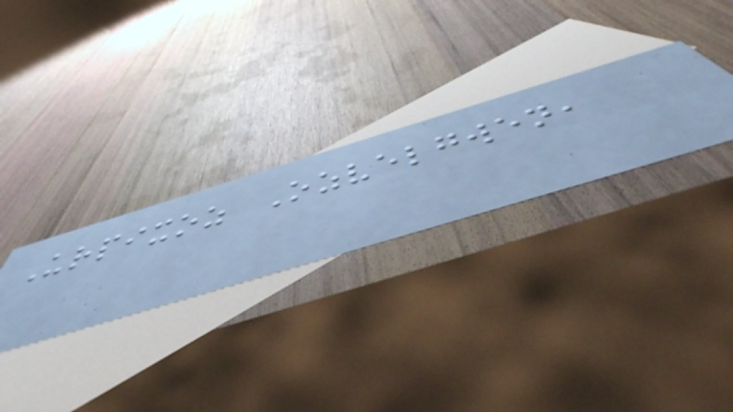Urpixoz Ozvelgwen,
